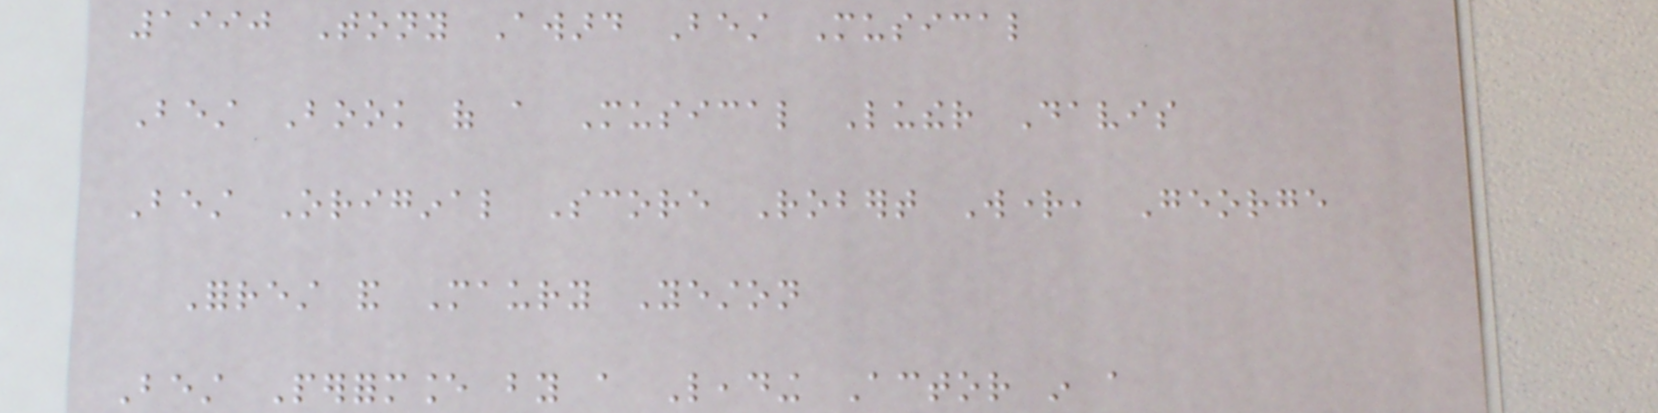1990 Tony Award Best Musical
Best Book of a Musical Luther Davis
Best Original Score Robert Wright, George
Forrest and Maury Yeston
Best Performance by a Leading Actor in a
